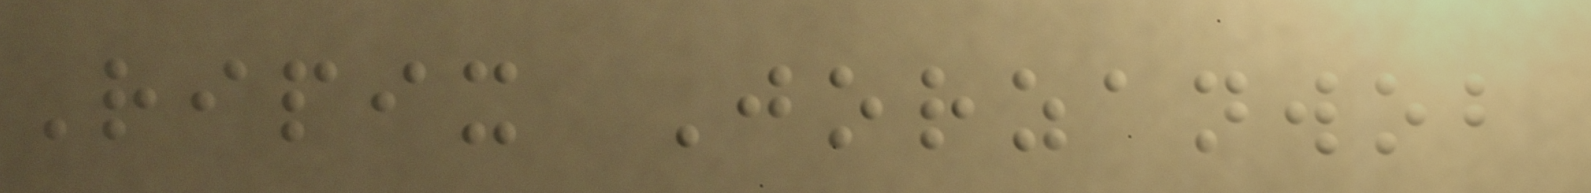Ripix Jorzanwob
